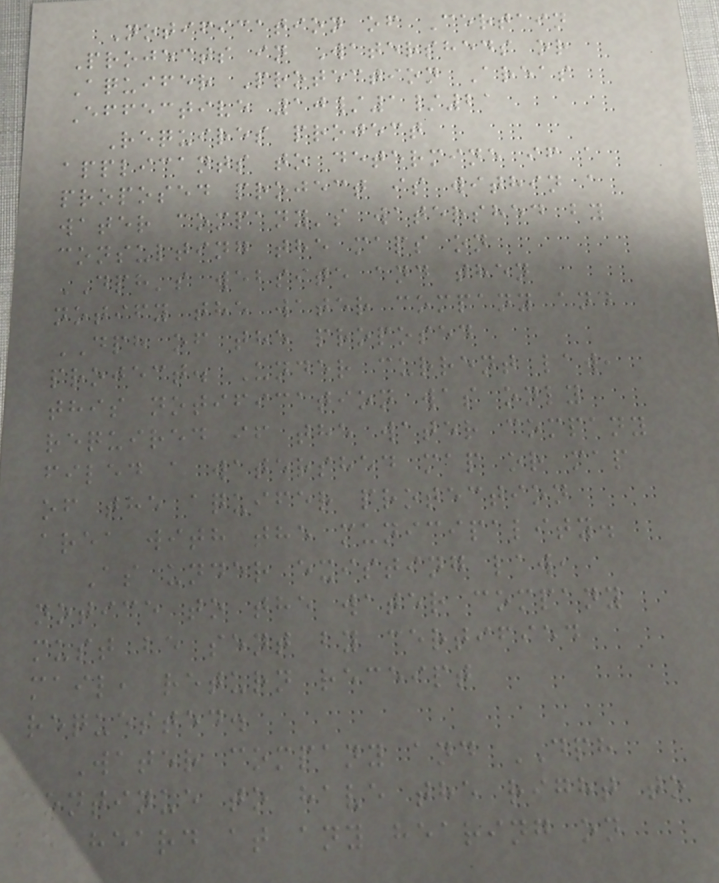Notification of Certain
Projects in Watersheds or
Aquifer Protection Areas
Effective 10/1/21
Requires project
applicants to determine if a
proposed project is within a
water company's watershed by
consulting the maps on
DPH's website and then
notify the water company and
DPH of the proposed
project. Under current law,
this notification was only
required if the water company
filed a watershed map or map
of the aquifer protection
area with the municipality.
As under existing law,
notice to the water company
must be sent by certified
mail, return receipt
requested.
Water company and DPH
continue to have the right to
be heard at any hearing on
